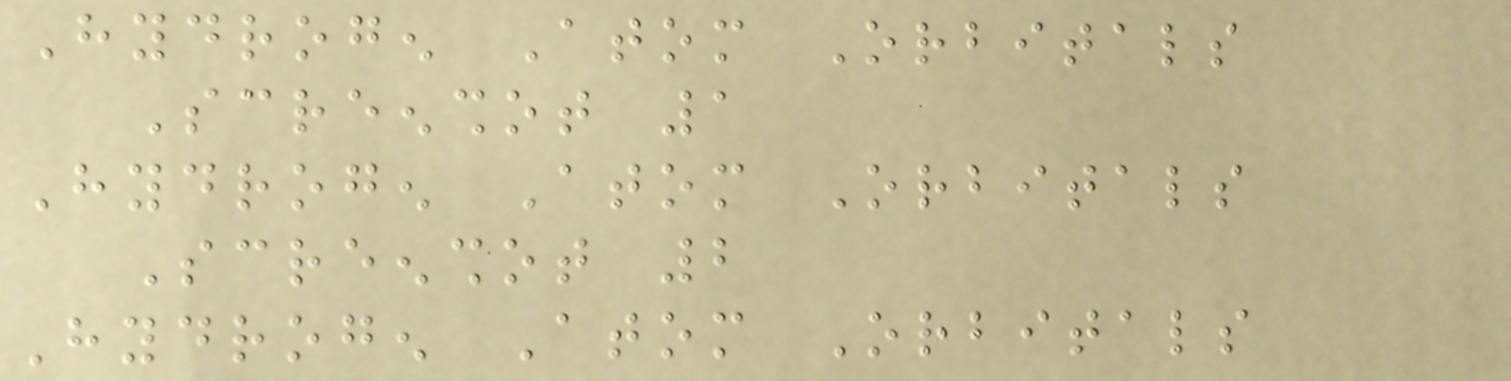Hydrogen Atom Orbitals
Screenshot 1
Hydrogen Atom Orbitals
Screenshot 2
Hydrogen Atom Orbitals
